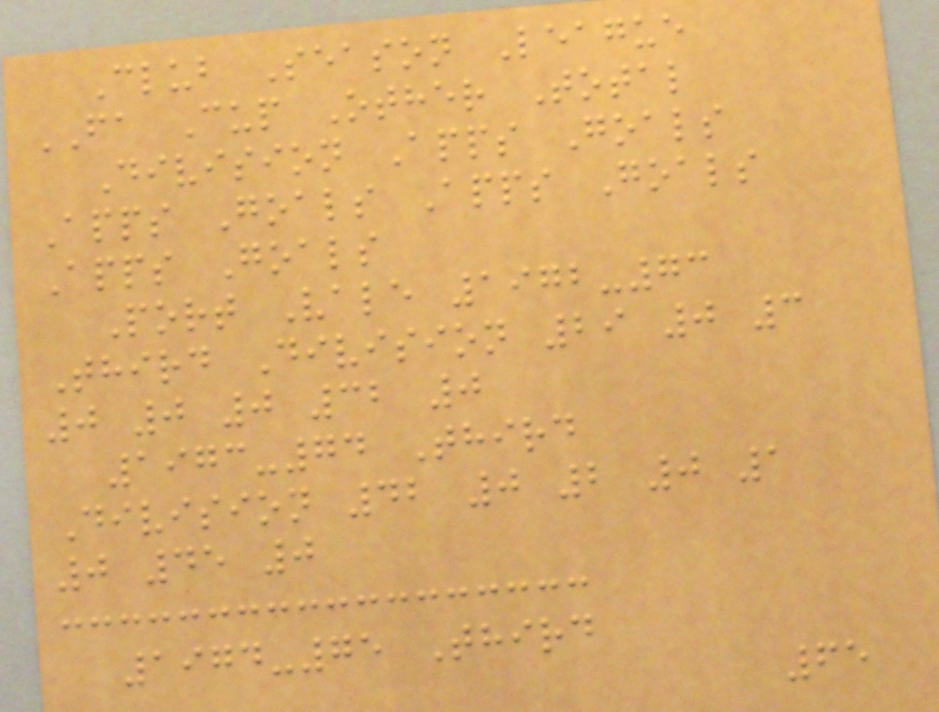Club Season League
FA Cup Other Total
Division Apps Goals
Apps Goals Apps Goals
Apps Goals
Port Vale 1972-73
Third Division 29 0 3
0 0 0 32 0
1973-74 Third
Division 42 0 2 0 1
0 45 0
1974-75 Third
65
